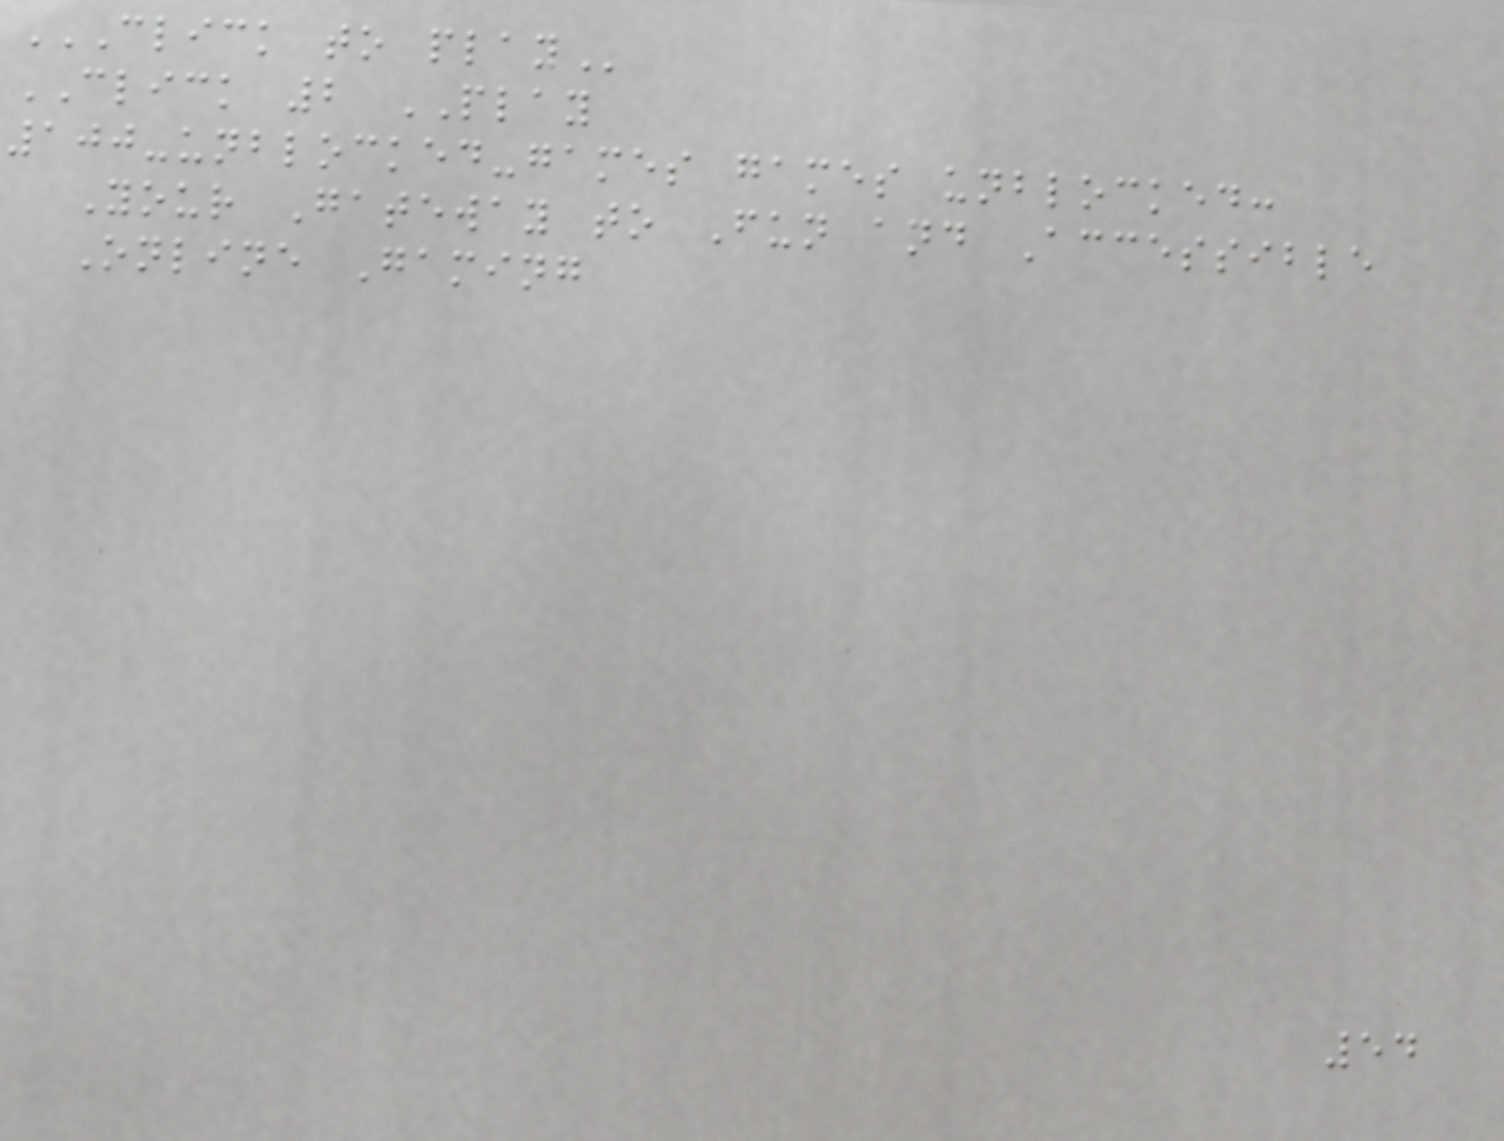CLICK TO PLAY
CLICK 2 PLAY
100-unblocked-games games unblocked:
Your Gateway to Fun and Accessible
Online Gaming
54
